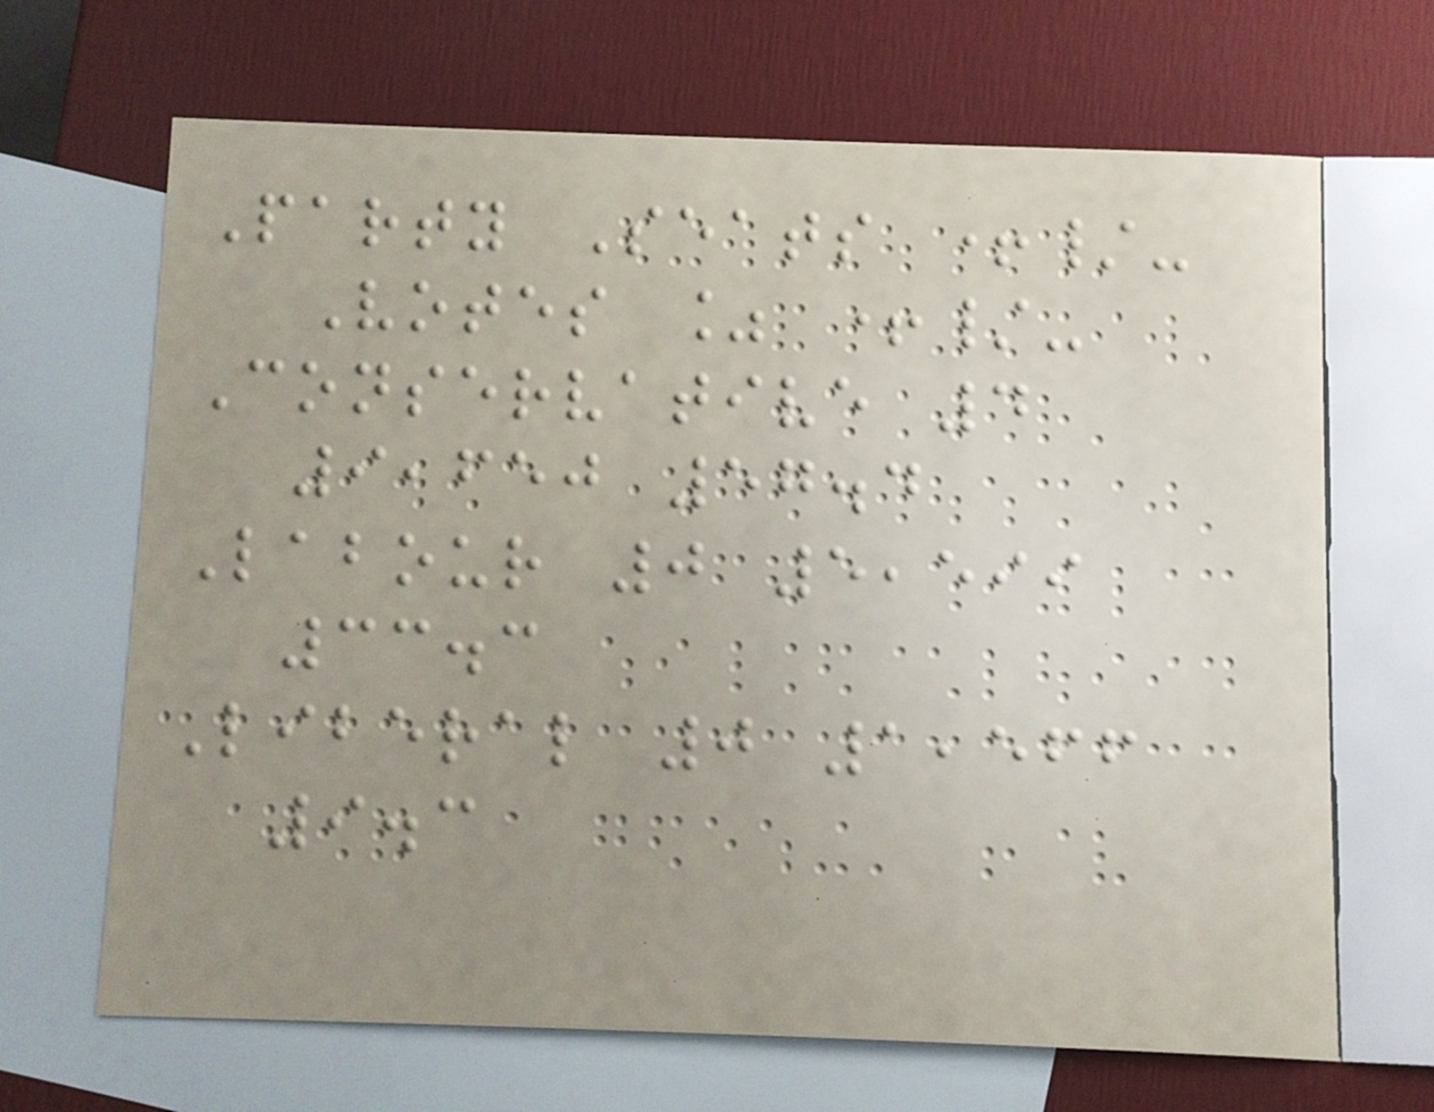Party Seats +/-
Votes % +/-
Conservative 4
9,650 57.4
Labour 0 5,599
33.3
Liberal 0 1,566
9.3
